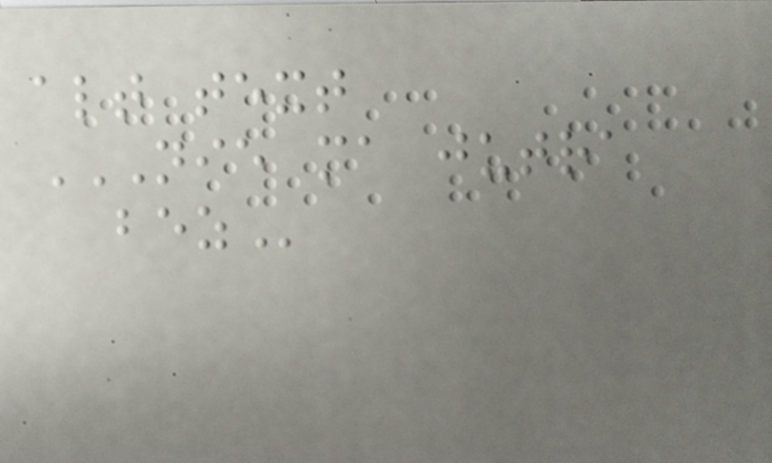alt text
NIE MA JUTRA
BEZ
